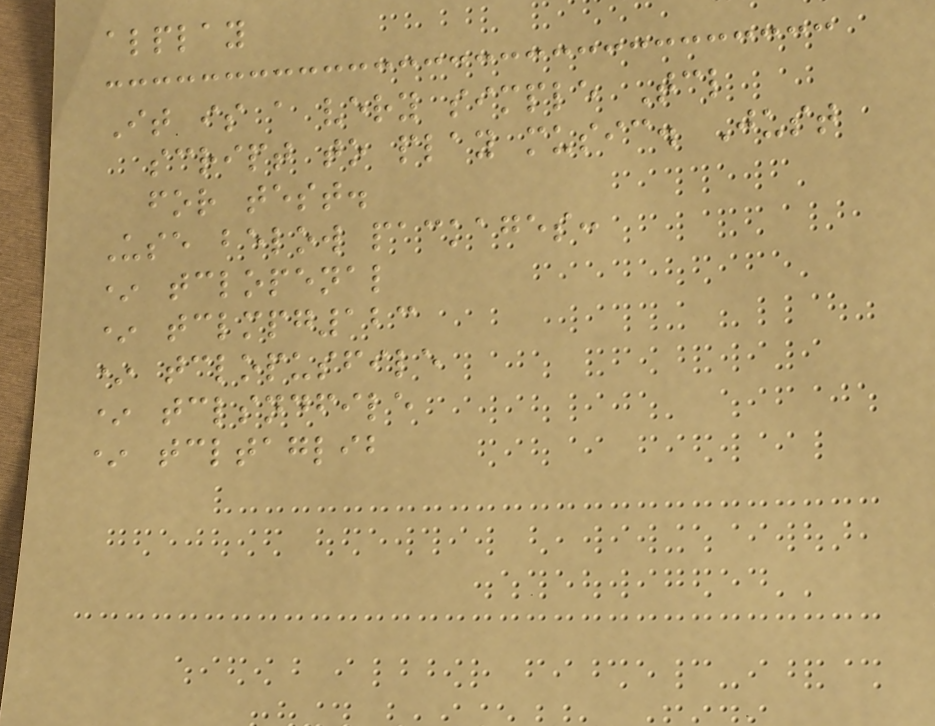alplay
It is a very simple Tcl
script to play music. Just
for test.
Use below packages:
* tclopenal
* tclmpg123
* tclopusfile
* tclsndfile
* tcltaglib
